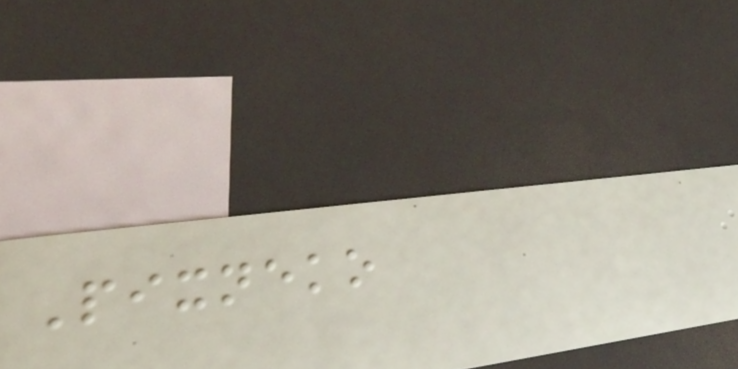Pixneko
